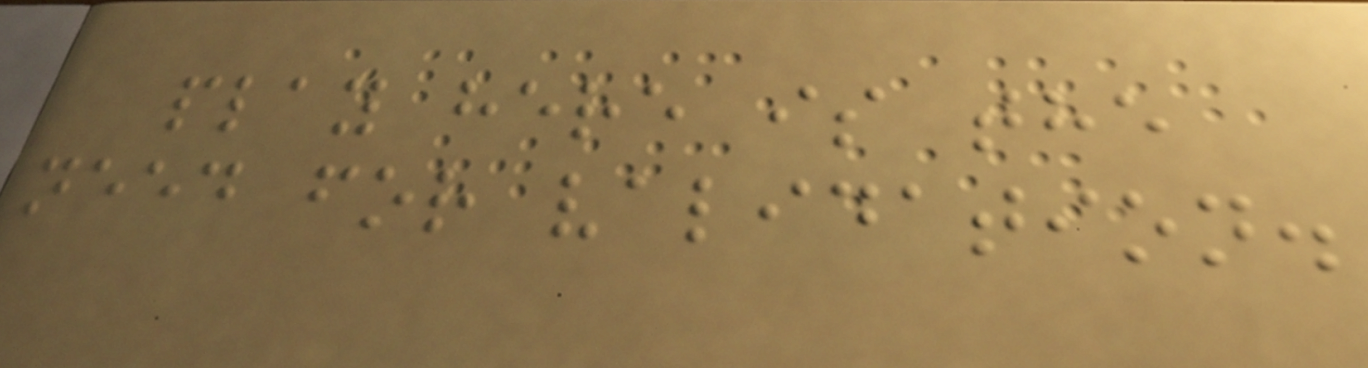play here is the
need for validation.
